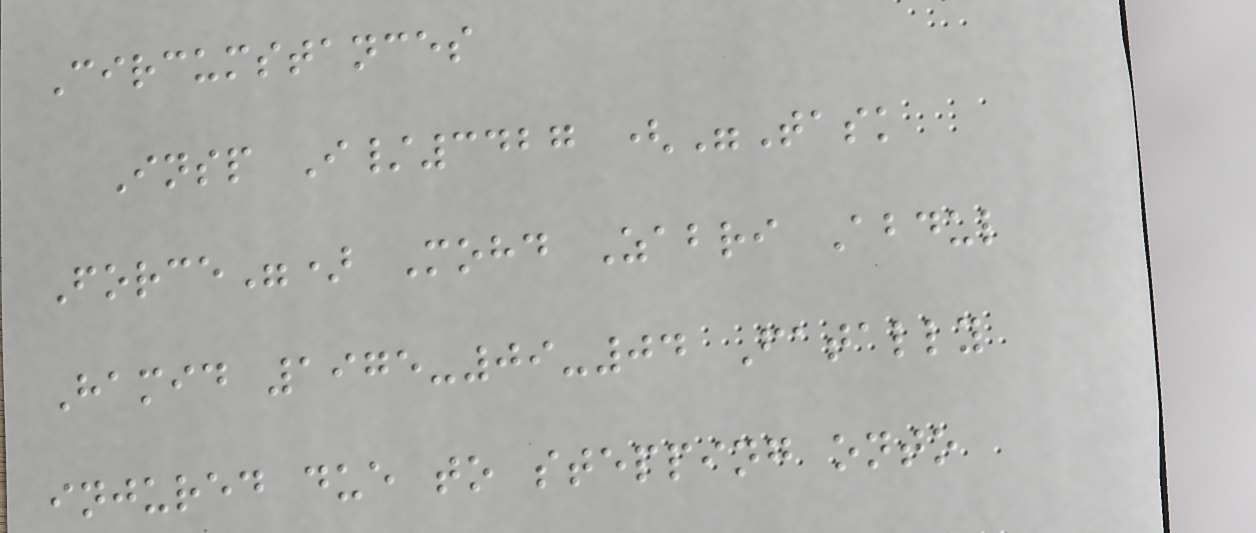Circumstances
Insp I/3427 ("Task
Force") Mohd Zabri Abdul
Hamid 1975-09-04 Fatally
injured due to stepping onto
